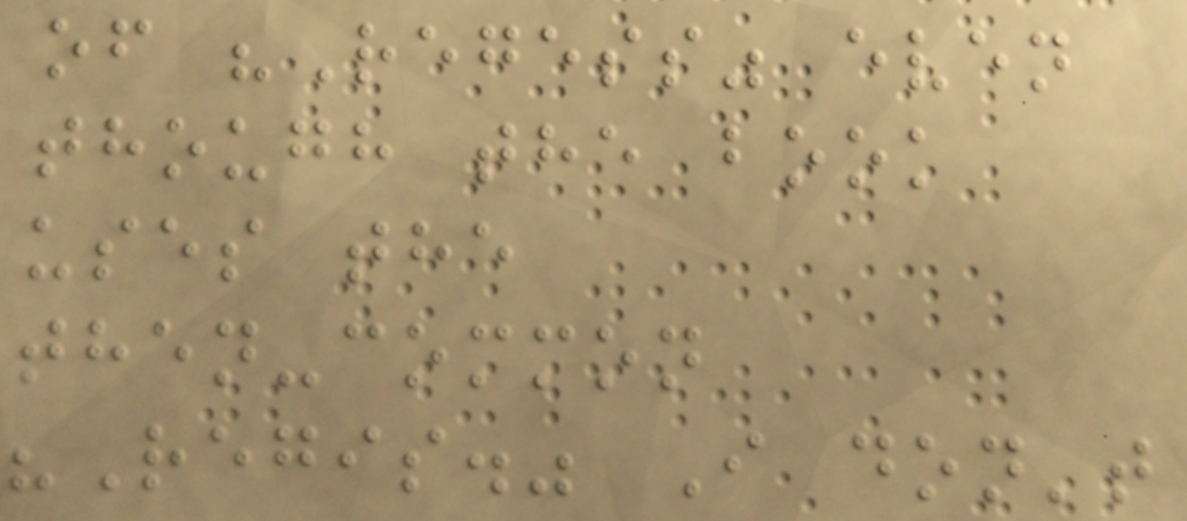of "Regess" even
though the book
uses the
then-common
"Regis." I don't
